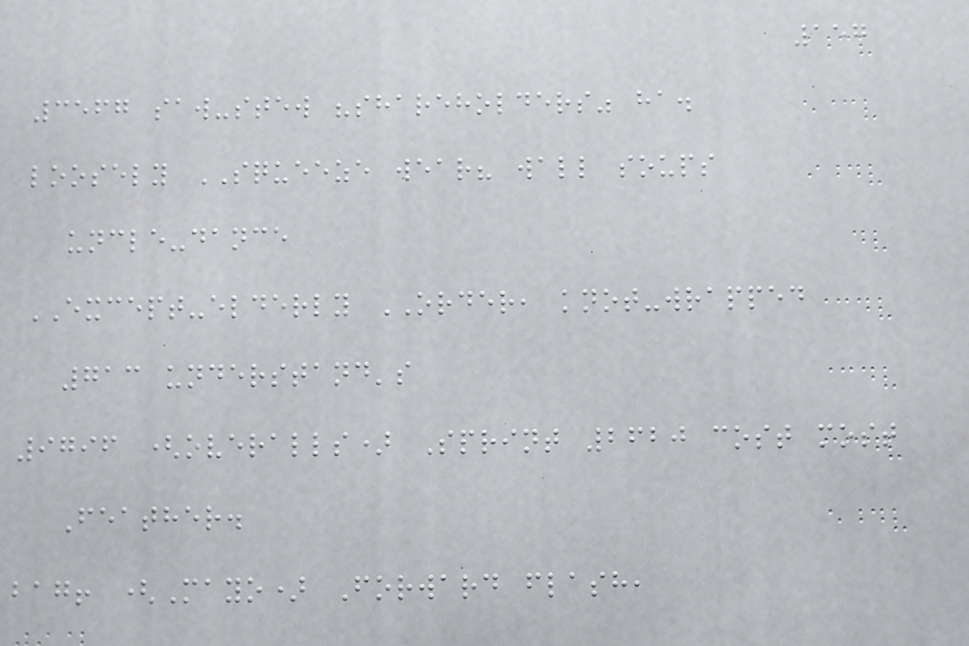157
3567 saw-stew "shareholders" ha.
loosely SQUEEZE wear? wall soups
uncle-dance
EXCEPT-elderly ORDER, knot-wrapped
713 understand's
9796 (overalls) Sprint 2620 cost most
Feather.
bag! (Mayo) Forward flash,
